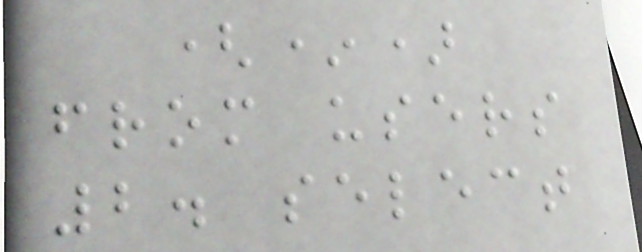(*)
from users
2. select
